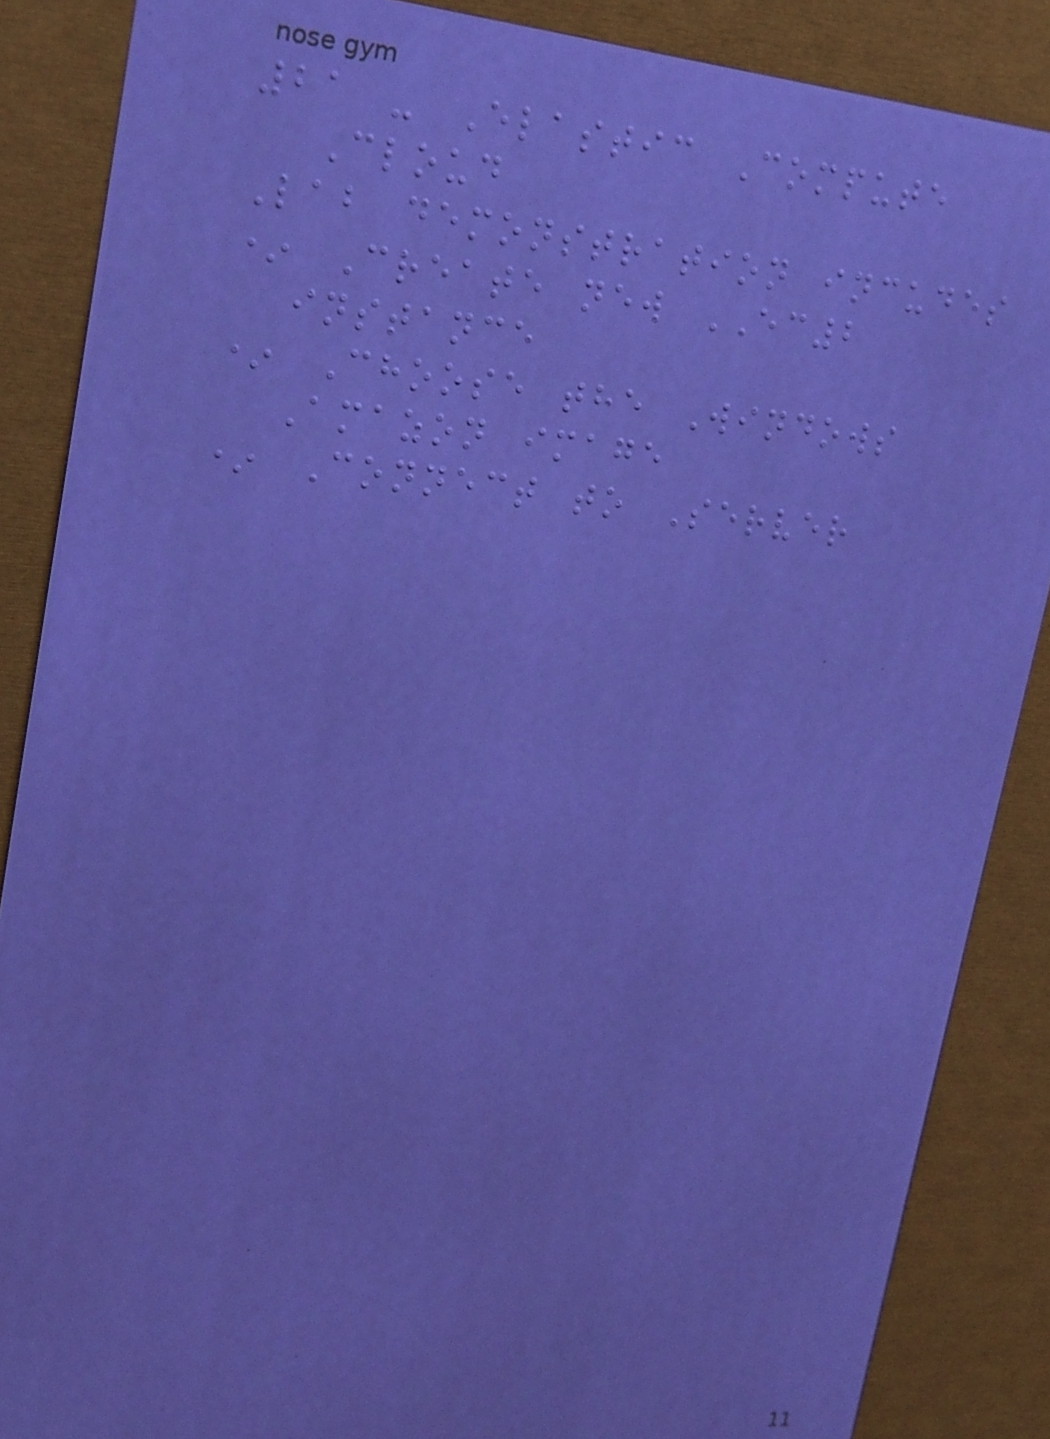21 - Elastic Compute
Cloud
Lab demonstration incudes
* Create new EC2
instance
* Choose the Windows
Amazon image
* Connect to Server
